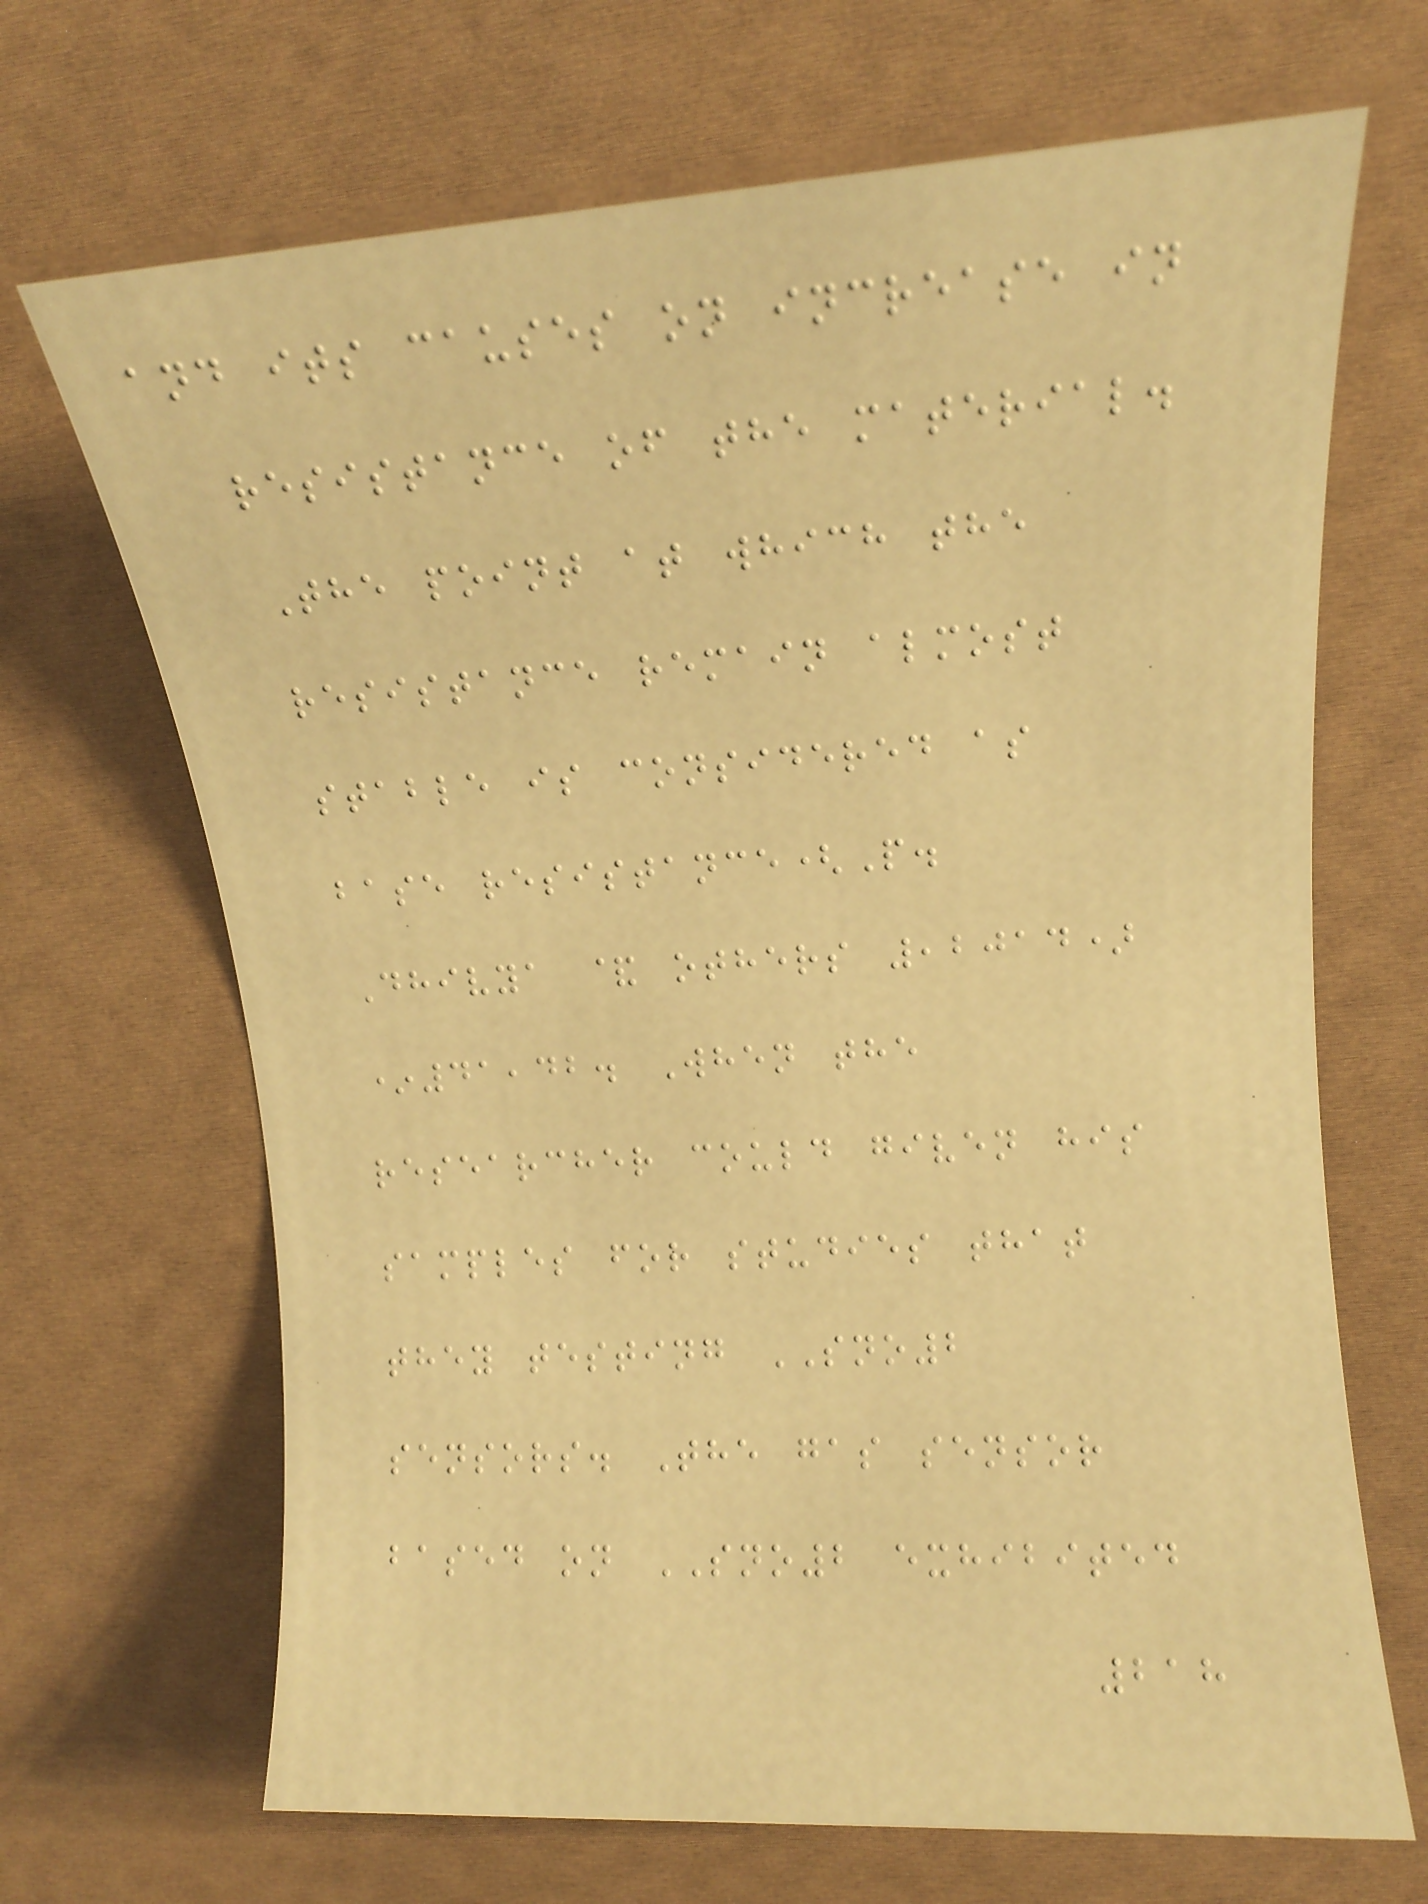and its causes on increase in
resistance of the material.
The point at which the
resistance remain almost
stable is considered as
base resistance(P.
Dhivya & others ,2014)
*41,42. When the
researcher could given his
samples for studies that
they testing SNO2
sensors. The gas sensor
based on SNO2 exhibited
218
